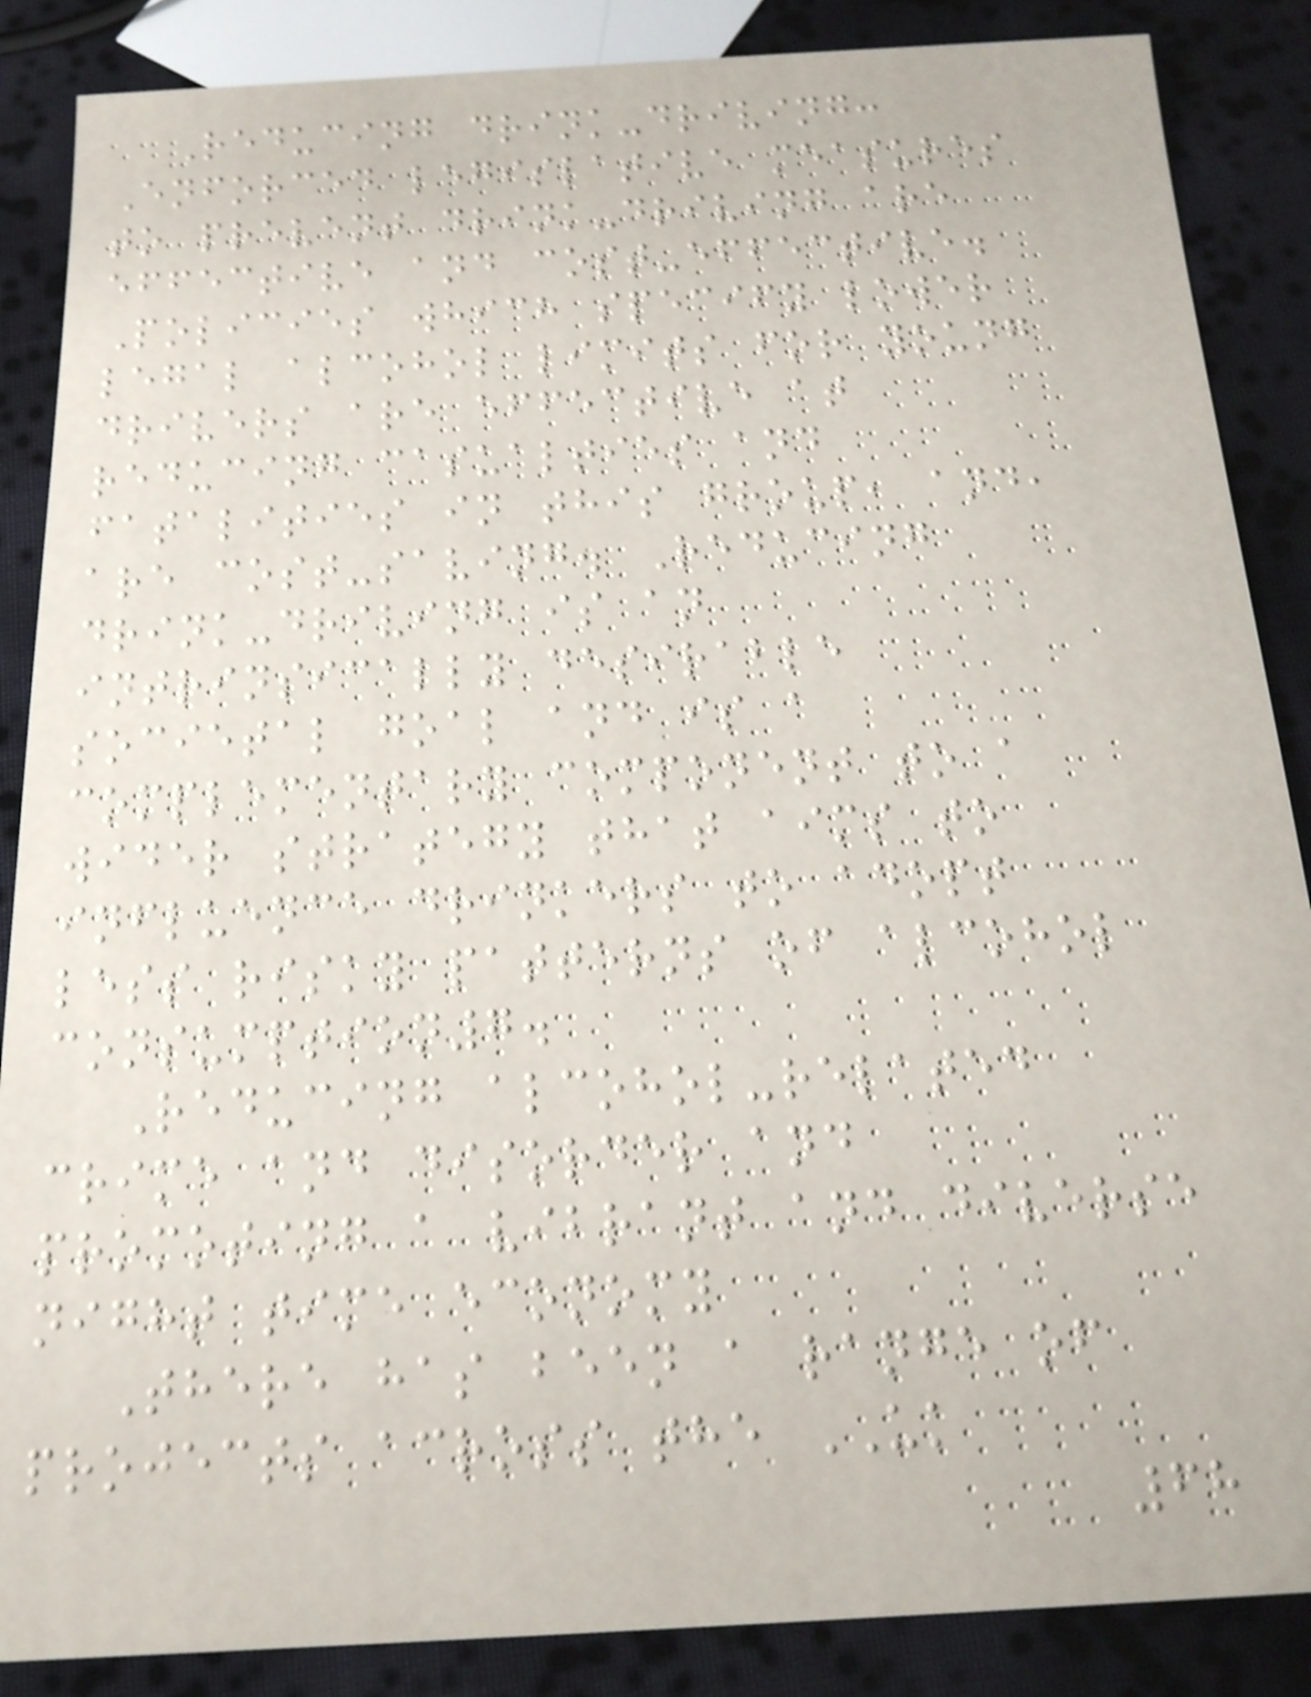Reducing drink-driving:
Enforced legislative measures
to prevent drink-driving are
effective and cost-effective.
Policies which specify lower
legal alcohol limits for young
drivers are effective at
reducing casualties and
fatalities in this group, and,
are cost-saving. Reducing
drink-driving is an
intrinsically desirable
societal goal and is a
complementary component to a
wider strategy that aims to
influence drinkers to adopt
less risky patterns of alcohol
consumption7.
Reducing alcohol-related
crime and disorder and
promoting a vibrant and diverse
night time economy
There has been a range of
projects across the UK
68
